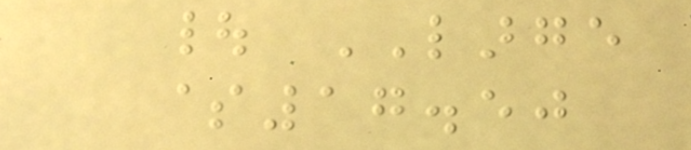| LARGE
$17.50
